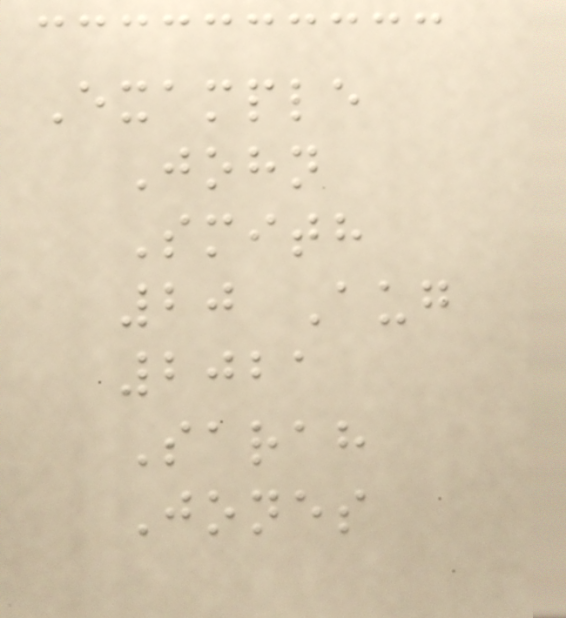Example
John
Smith
20 Aug
2021
Sarah
Jones
